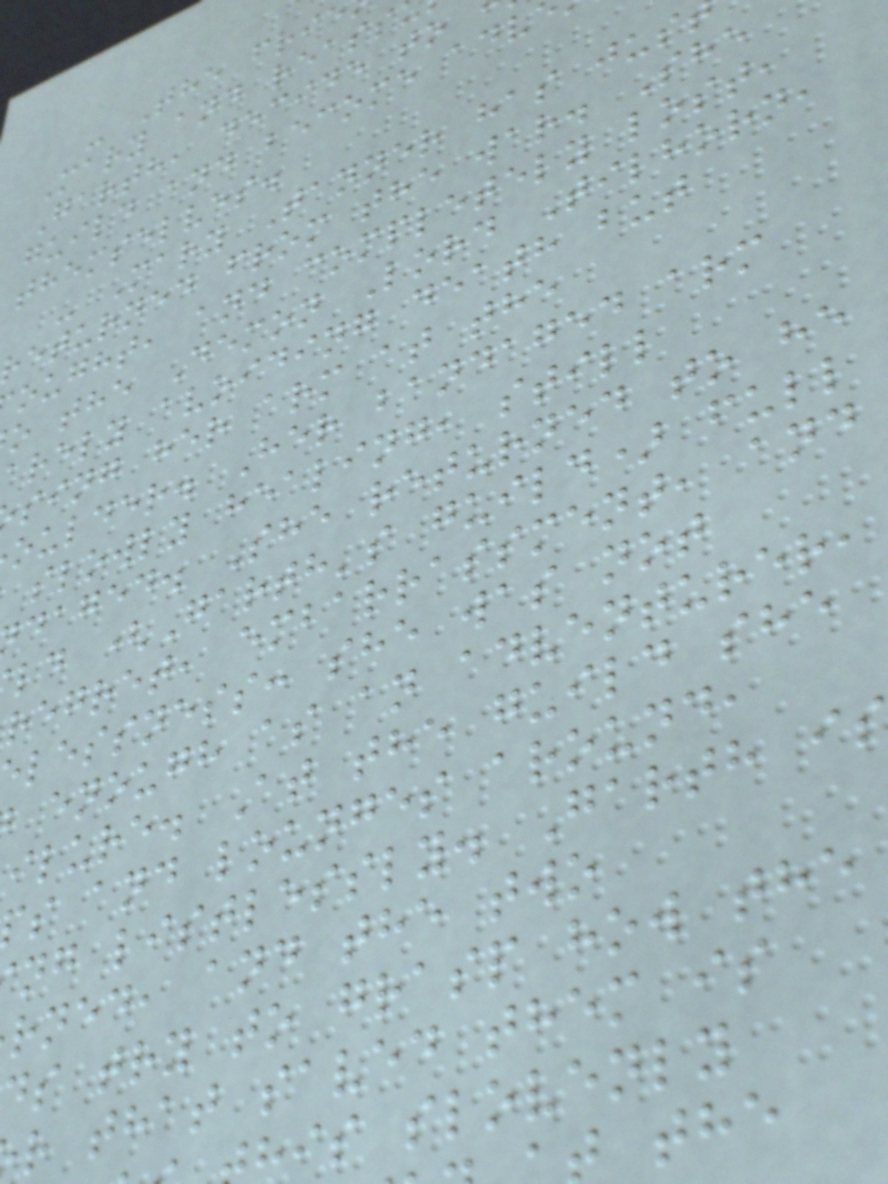- The fri
Mary and reass
Garth, decide to
guild and become adv
themselves.
- Mary Tanner has jus
eturned from the war. She
ought, and completely lost,
o the Demon Lord Tilhorn,
arely avoiding death but
sing her arm at the
oulder. Her bandaged arm
slowly healing, still
daged. She returned to he
ld (Garth's guild) full
regret, embarrassment, and
lessness: she was not
enough as an adventurer,
ilure. At the guild she
s and lounges around,
ng listlessly. Garth i
rned, and the two
ds try to grasp how the
r that saved them is
is slovenly
